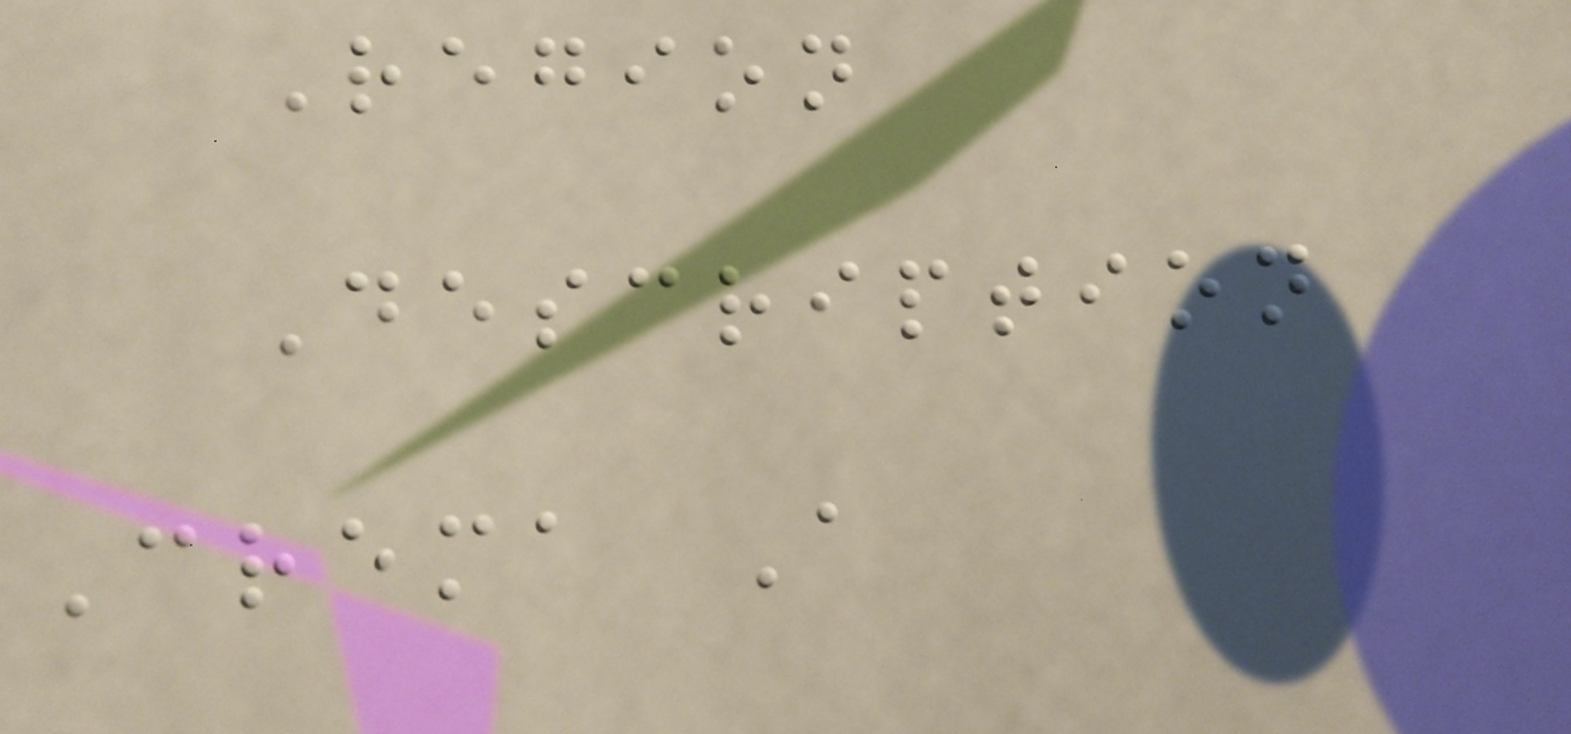Region
Description
Crema A
